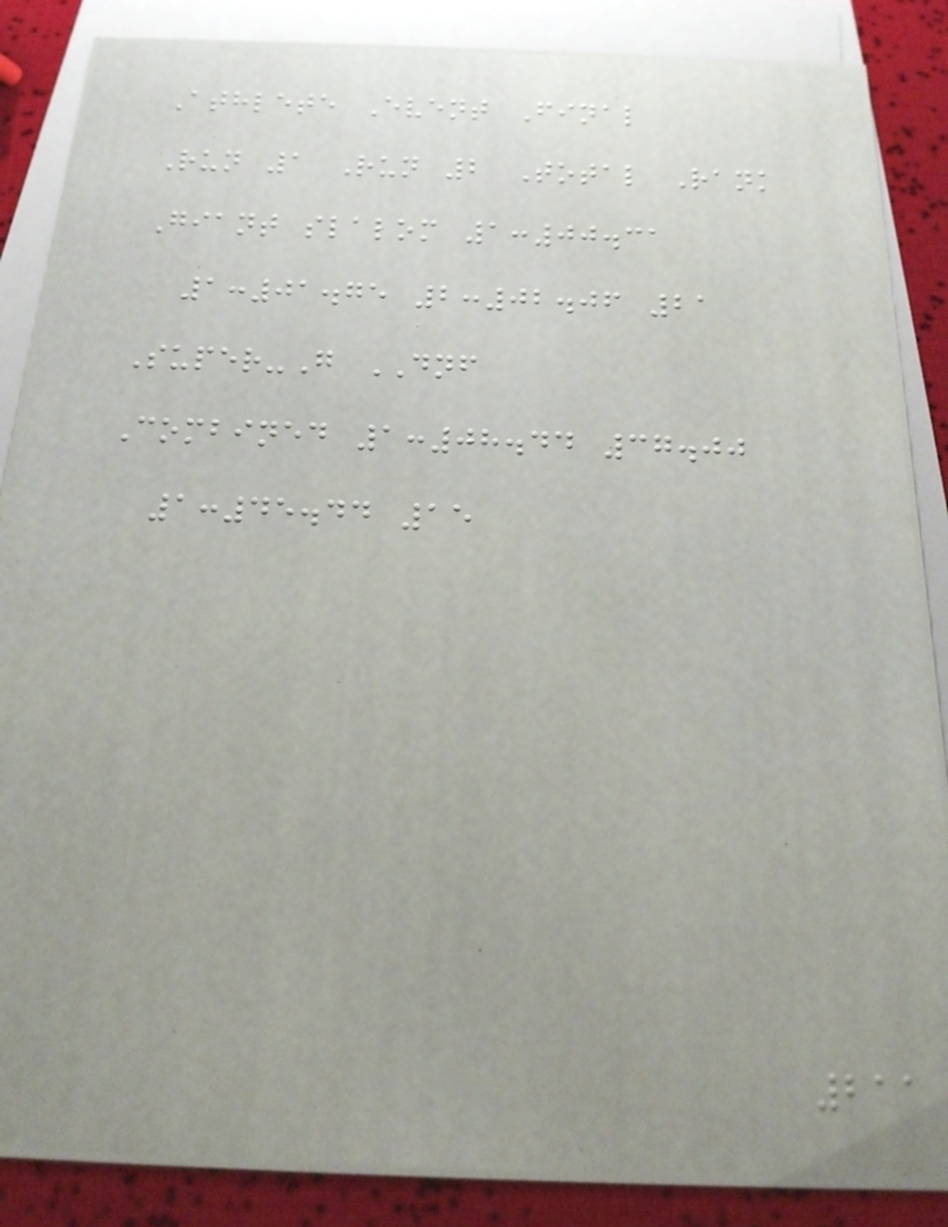Athlete Event Final
Run 1 Run 2 Total Rank
Giant slalom 1:00.31
1:01.75 2:02.06 21
Super-G DNF
Combined 1:08.44 37.00
1:45.44 15
211
